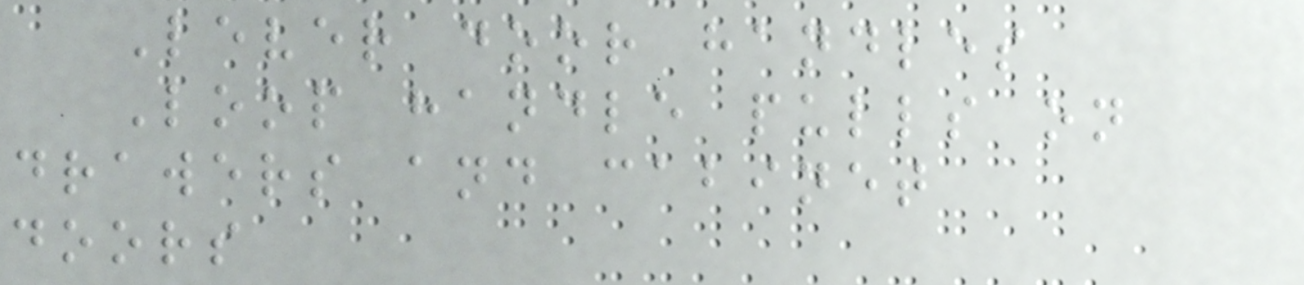Lever door handles
Loop handle pulls on
drawers and cabinet
doors
